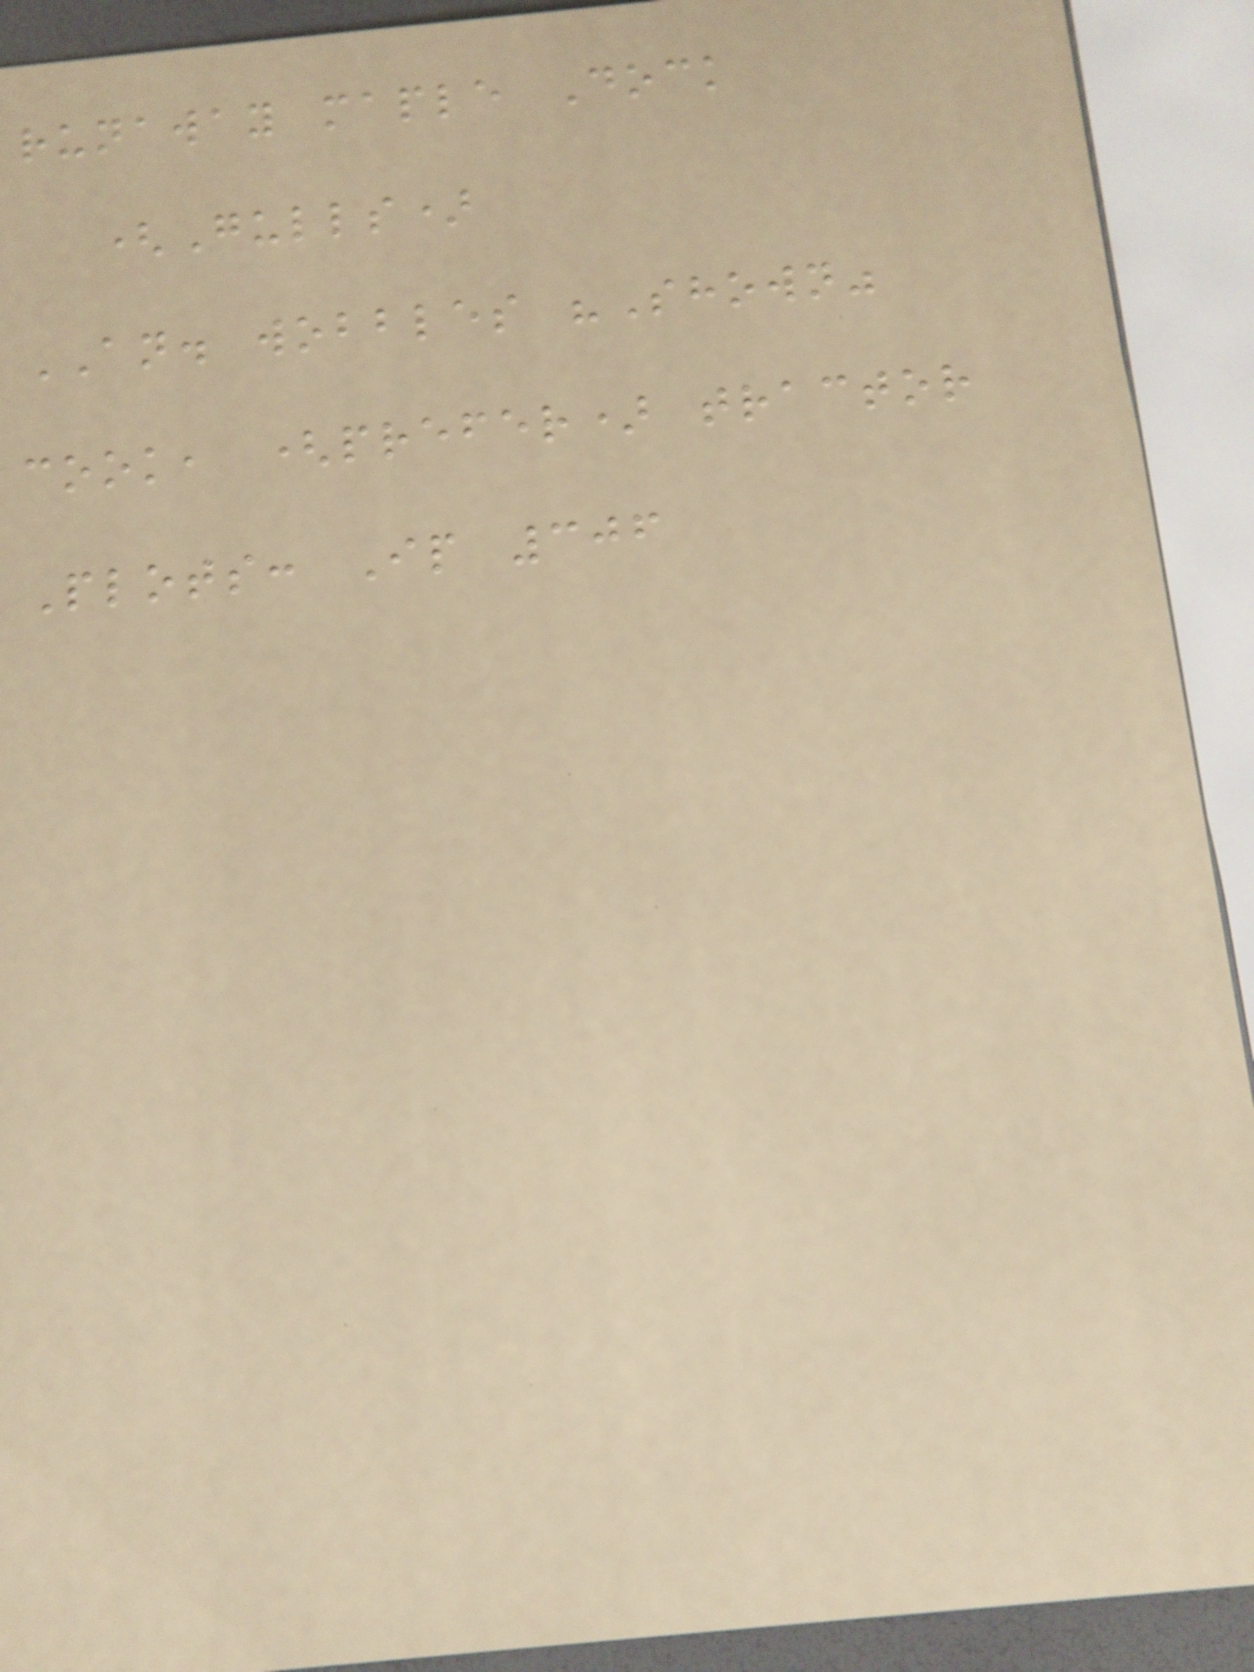runaway maple Dock
(Gulls)
AN. wobbles "Shown"
cook, (prefer) tractor
Plots: Ip 306
